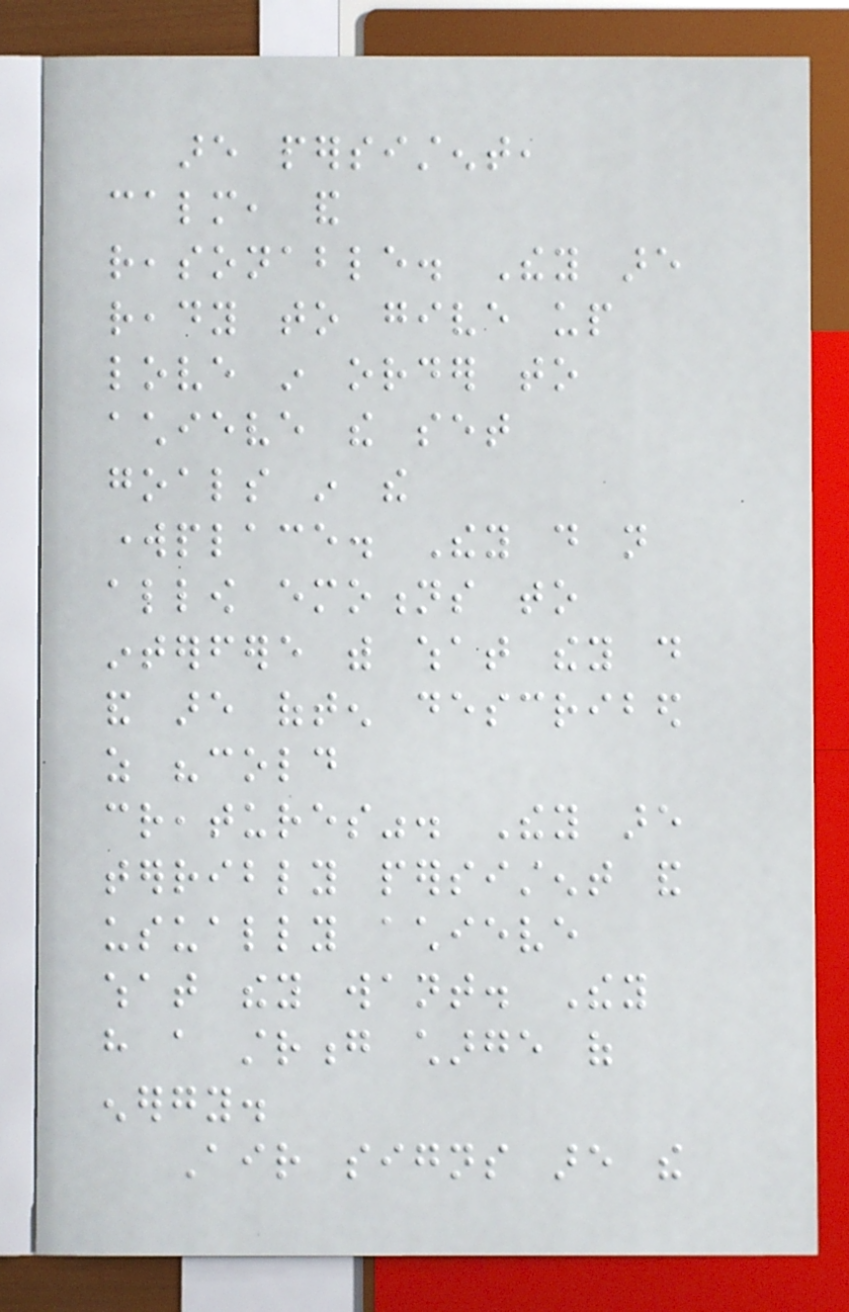are persistent,
calm, and
reasonable. They are
ready to give up
love in order to
achieve the set
goals in the
workplace. They do not
allow emotions to
interfere with what they do
and are often described
as "cold
creatures". They are
terribly persistent and
usually achieve
what they want. They
have a strong charge of
energy.
Air signs are the
